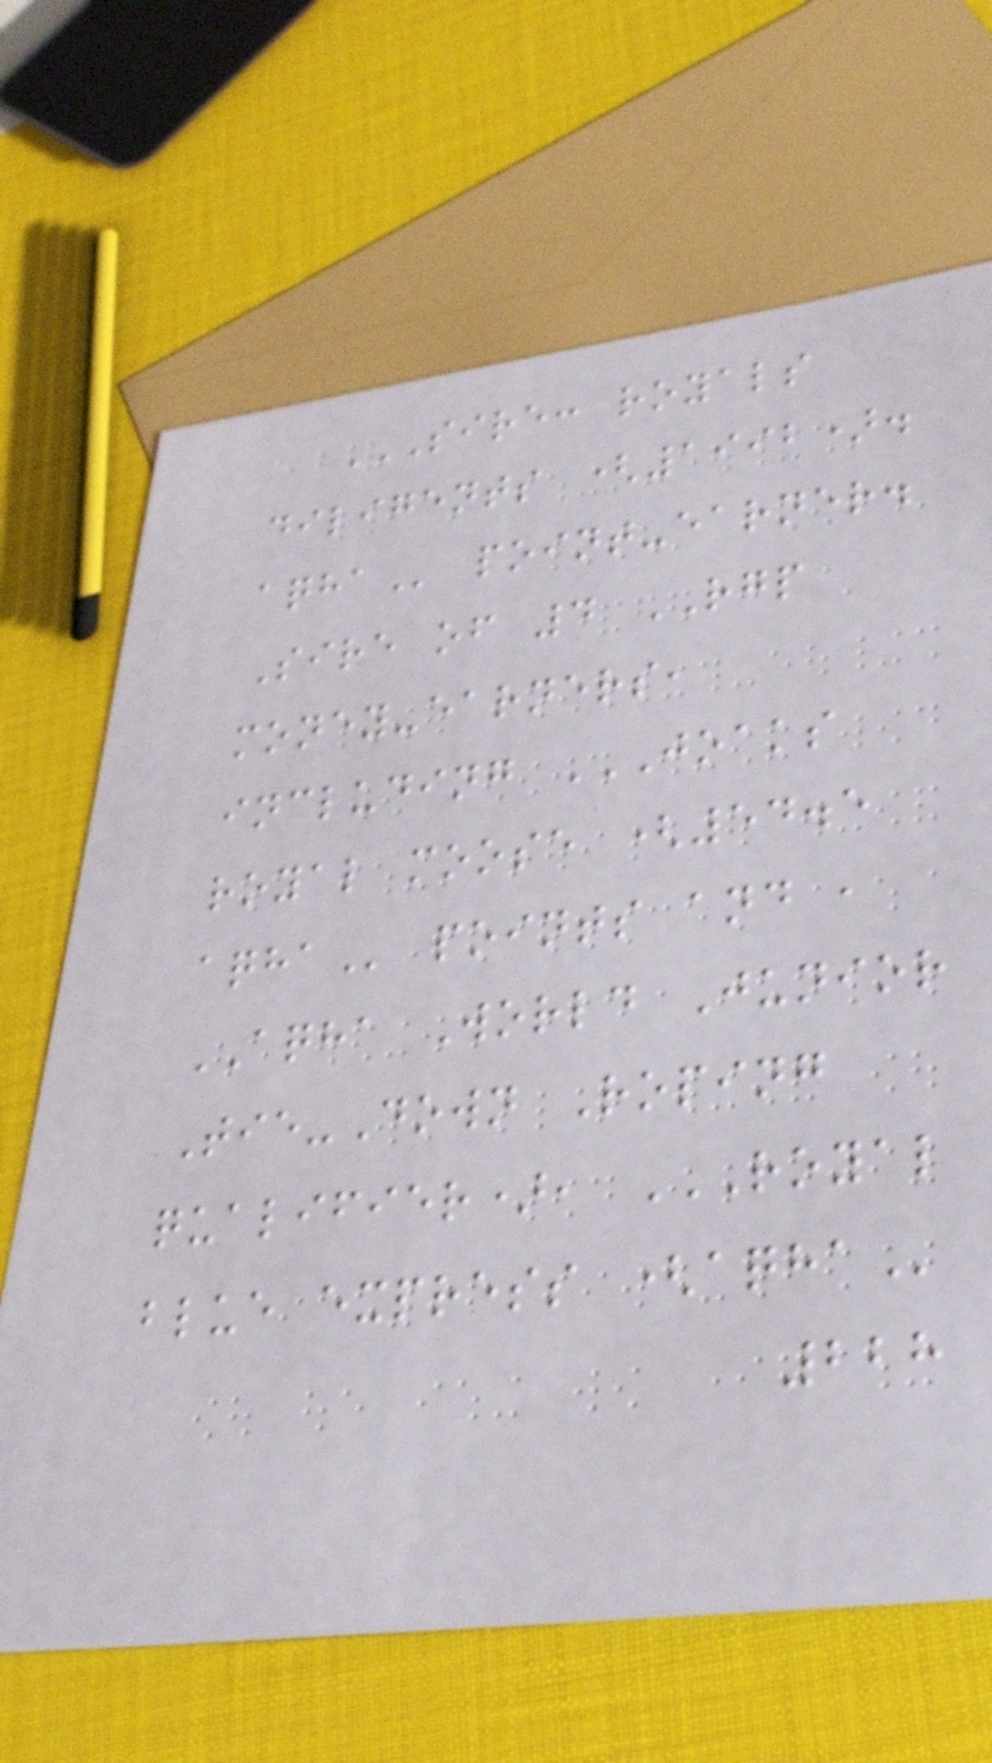SIRE: ROYALS
DILIGENTS (1992).
AQHA point-earner.
Sire of 4 RGP
money-earners,
including JOAKS
ROYAL MOOSE (54.5
AQHA points and ,
AQHA World Junior
Tie-Down Roping
qualifier), ROYAL
BLUE EXPRESS (AQHA
228
